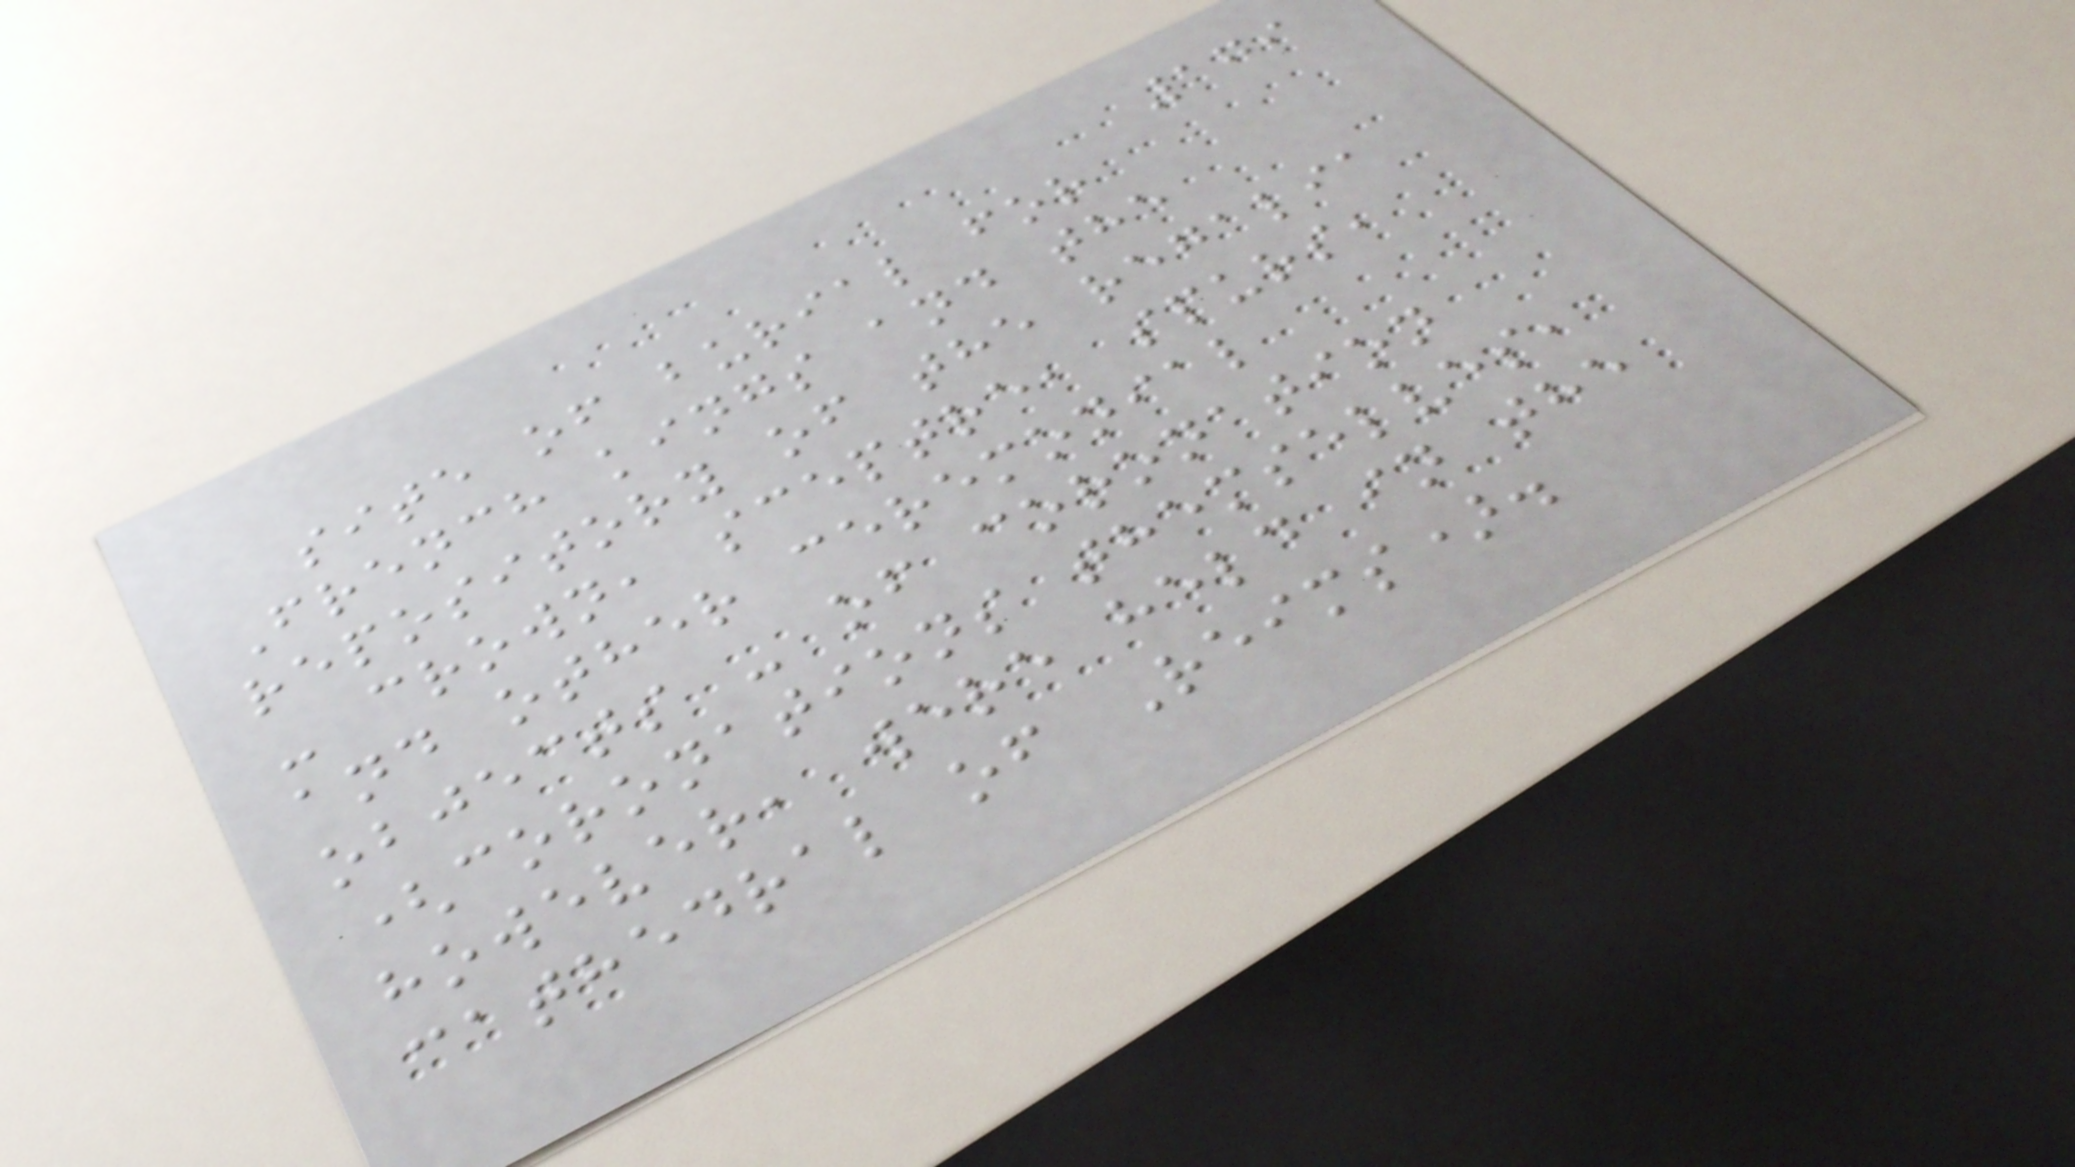179
site of burial for
French kings and the
repository of the regalia
- crown, sceptre, spurs,
and other ceremonial
objects - of coronation
(coronations themselves,
however, were held in the
cathedral of Reims).
